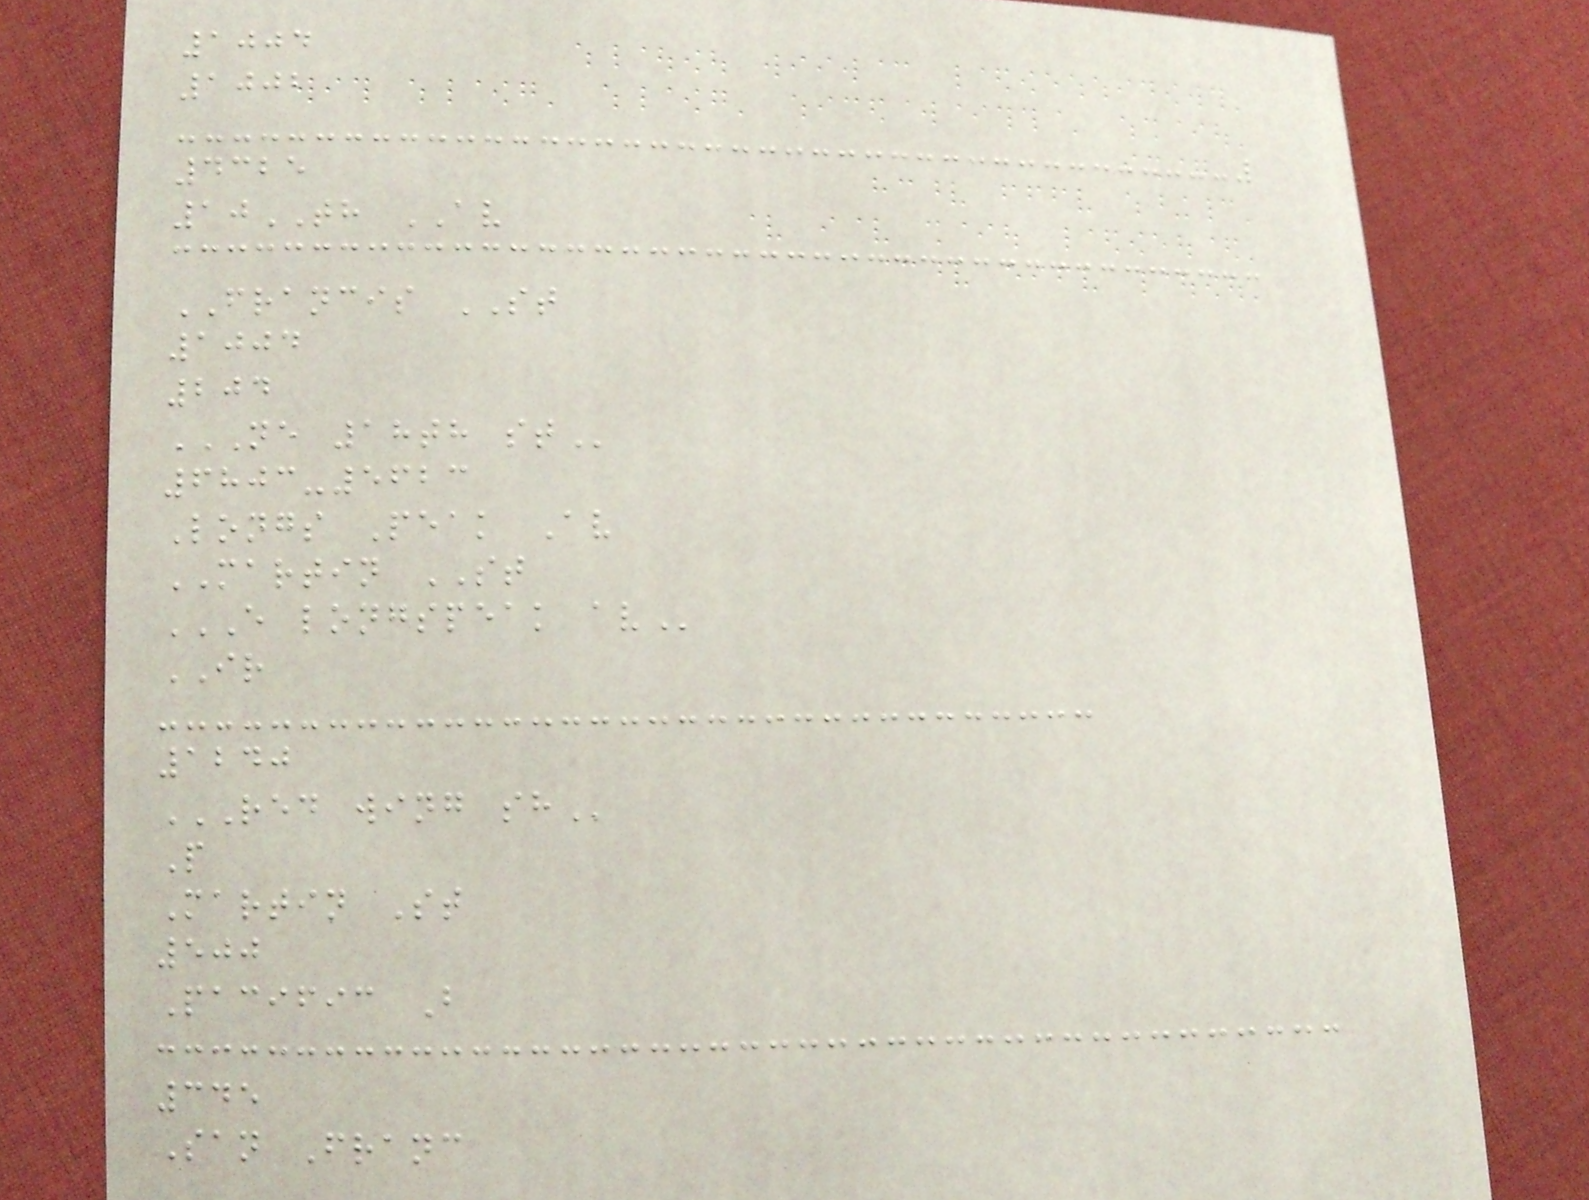1004
1002
4325
10TH AV
FRANCIS ST
1004
204
NE 18TH ST
6803-5623
Longs Peak Av
MARTIN ST
E LONGSPEAK AV
IR
1240
RED WING SH
P
Martin St
500
Pacific B
345
San Franc
